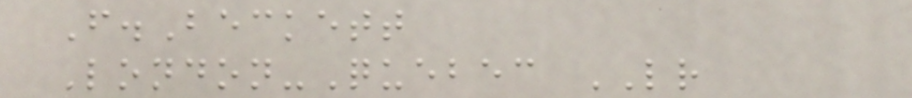F.Beckett
London-Quebec LR
